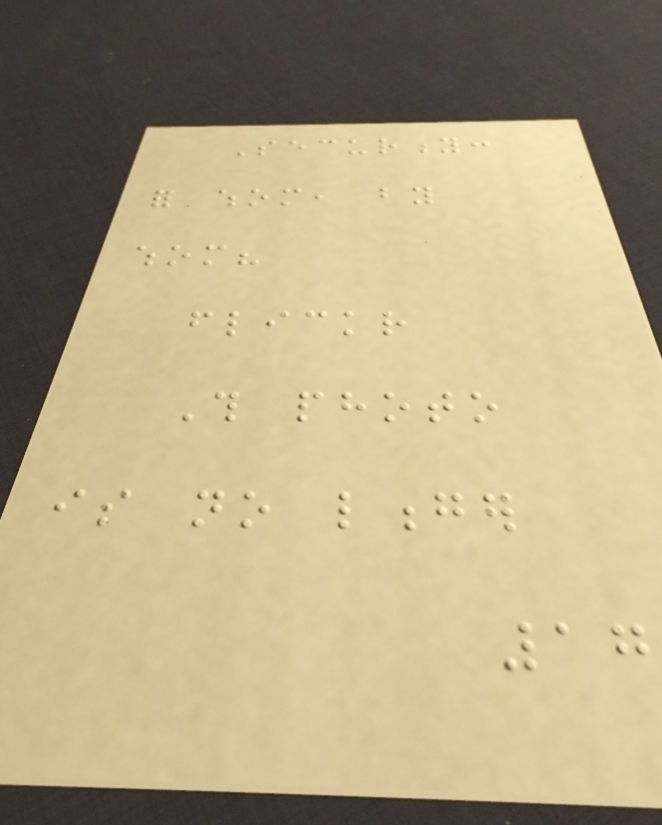Security:
for whom, by
whom?
flickr
This photo
is no longer
17
